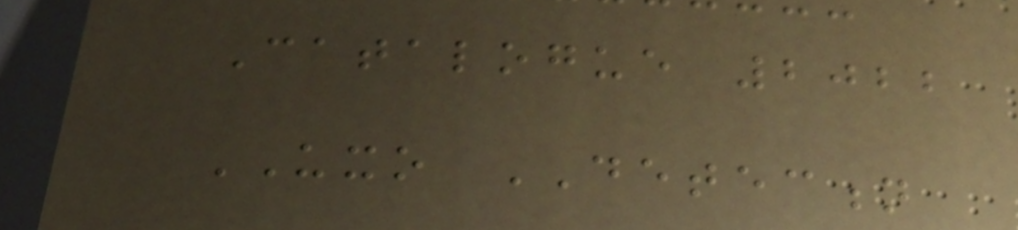Catalogue 2022
UXO DETECTION
